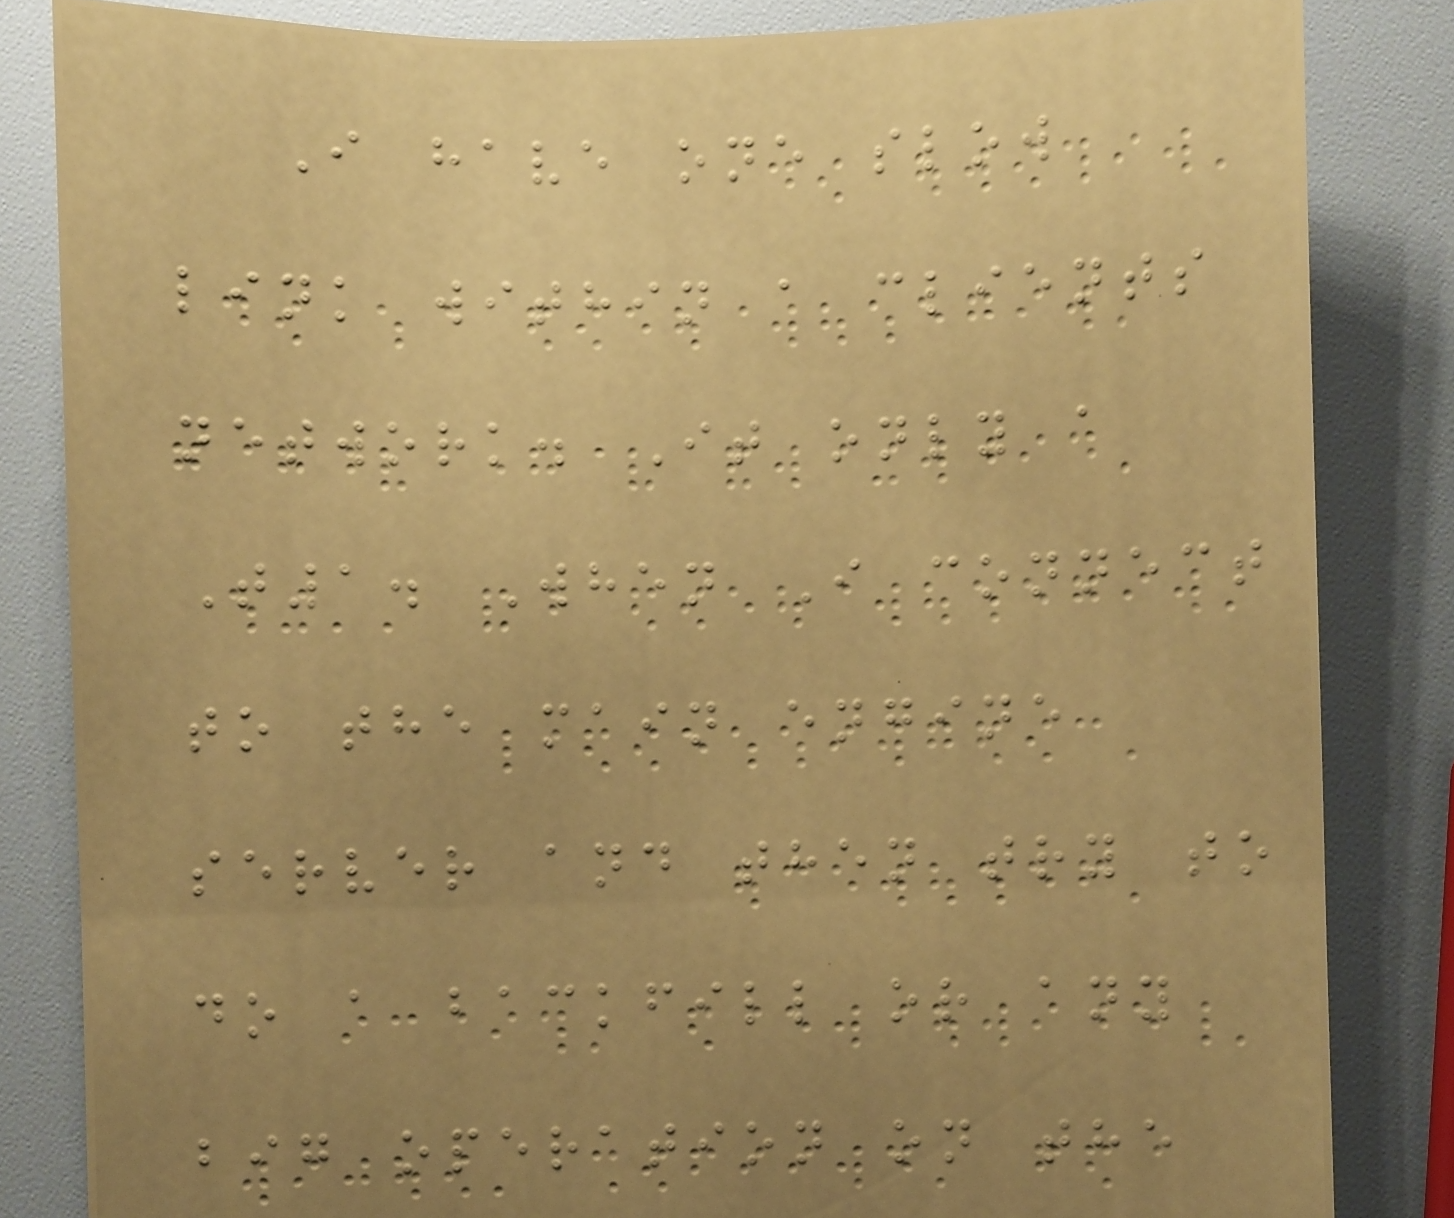I have one slow
link within a clients
network. It only a
T1. When I connect
to the main engine
server and then try to
do a backfill or any
big operation on the
